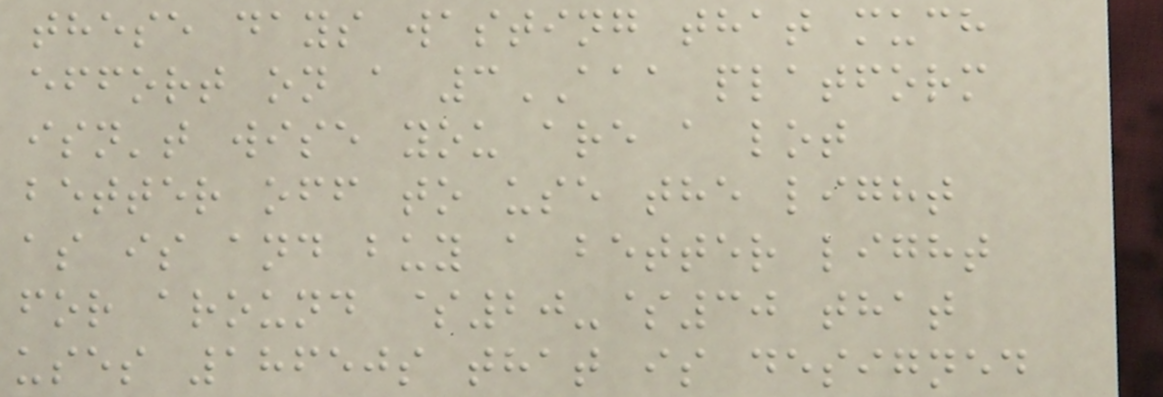these days wasting that much
effort on a 3AAA platform
isn't wise you are a lot
better off to use the light
as is and buy a better light
for around $20-$30 that
uses 18650s that is designed
